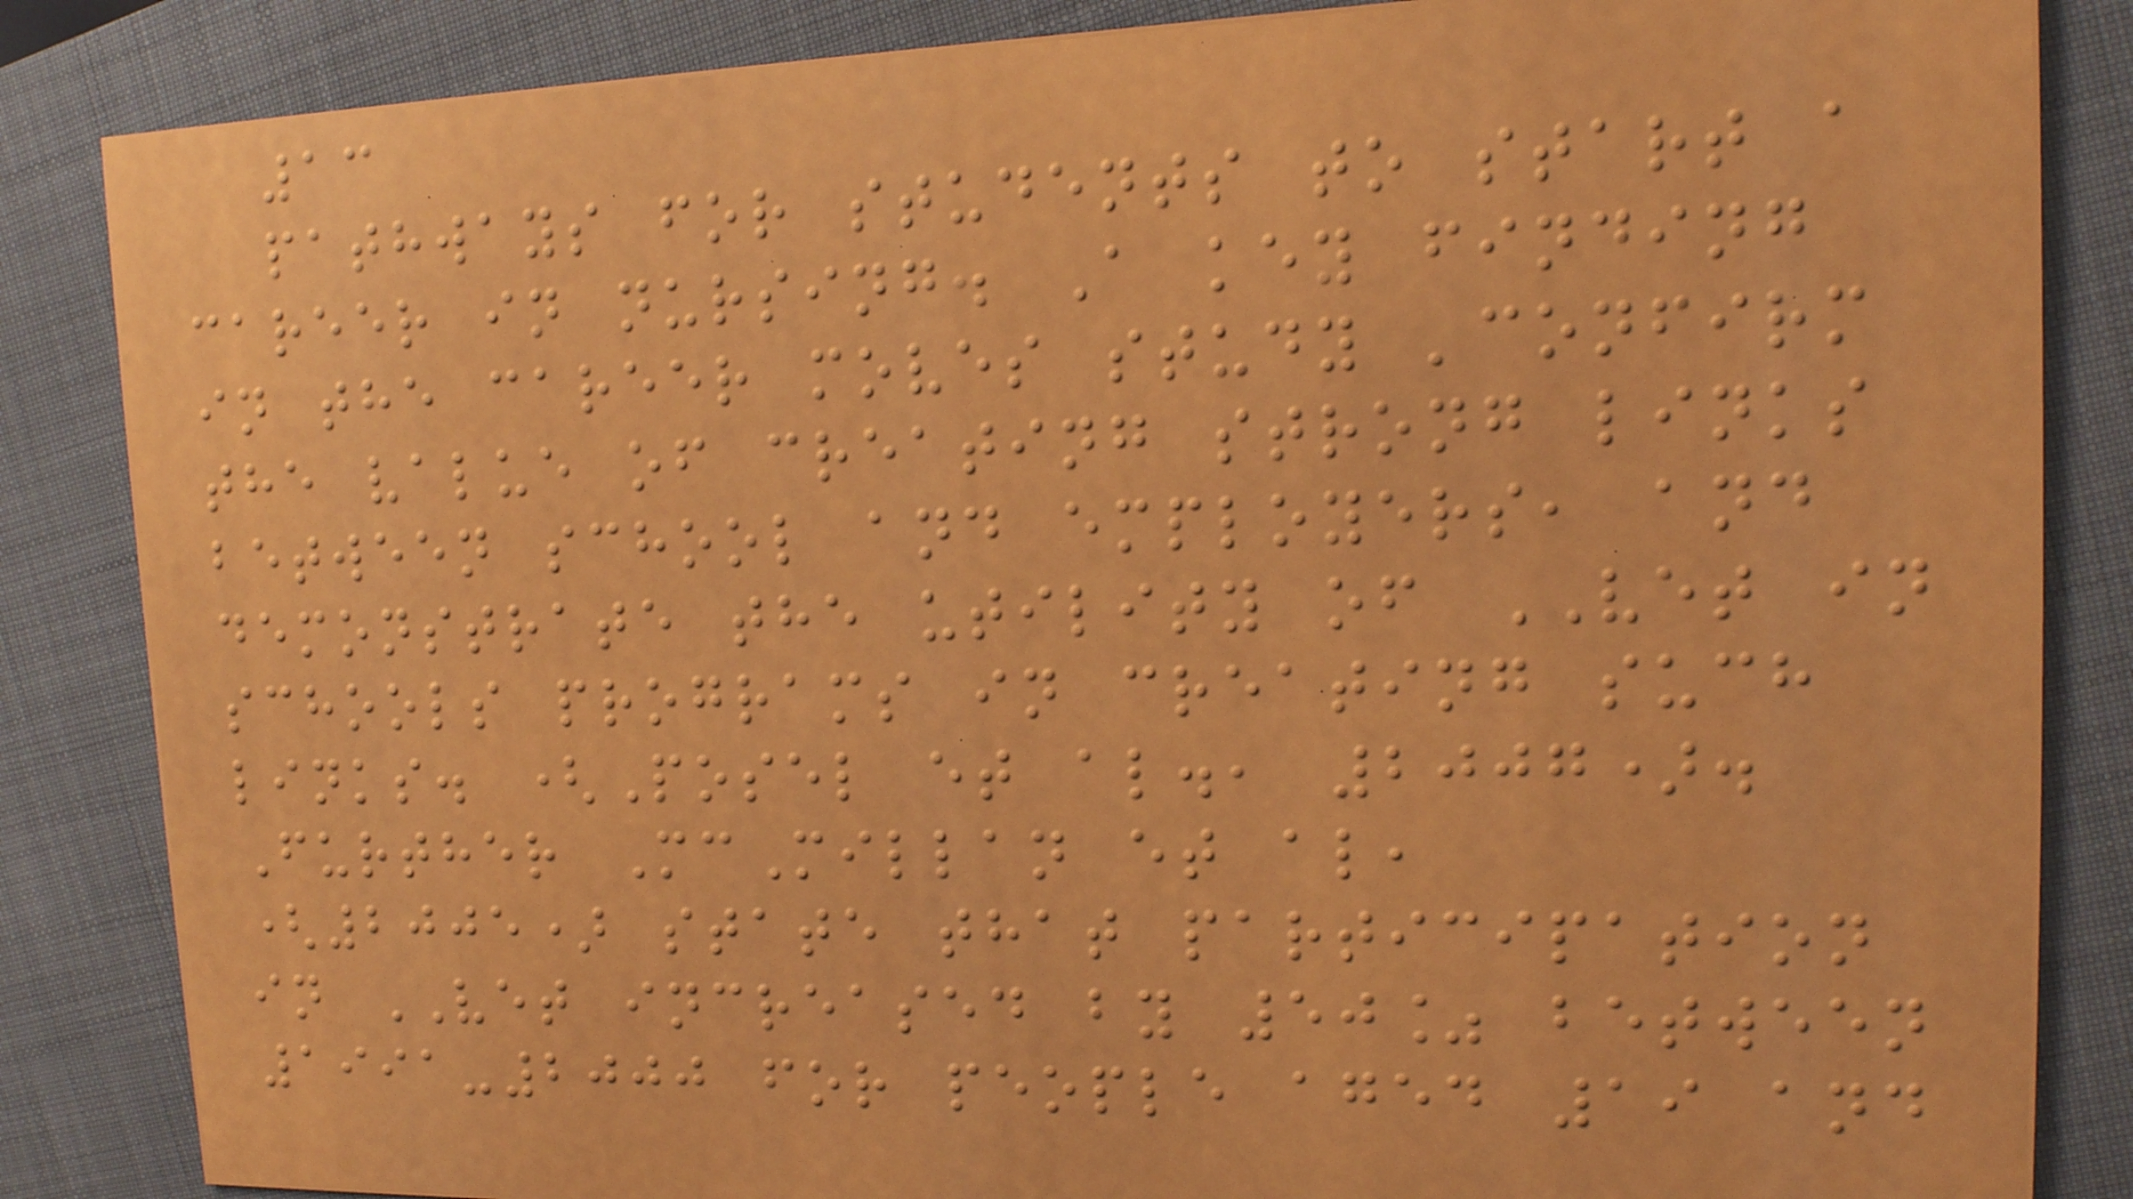13
pathways for students to start a
career in nursing. A key finding
in the career moves study 'confirm
the value of creating strong links
between school and employers, and
demonstrate the utility of VET in
schools programs in creating such
links. (Posel et al., 2007).
Further McMillan et al,
(2005) state that participation
in VET increased by 50% between
1991-2000 for people aged 19 and
